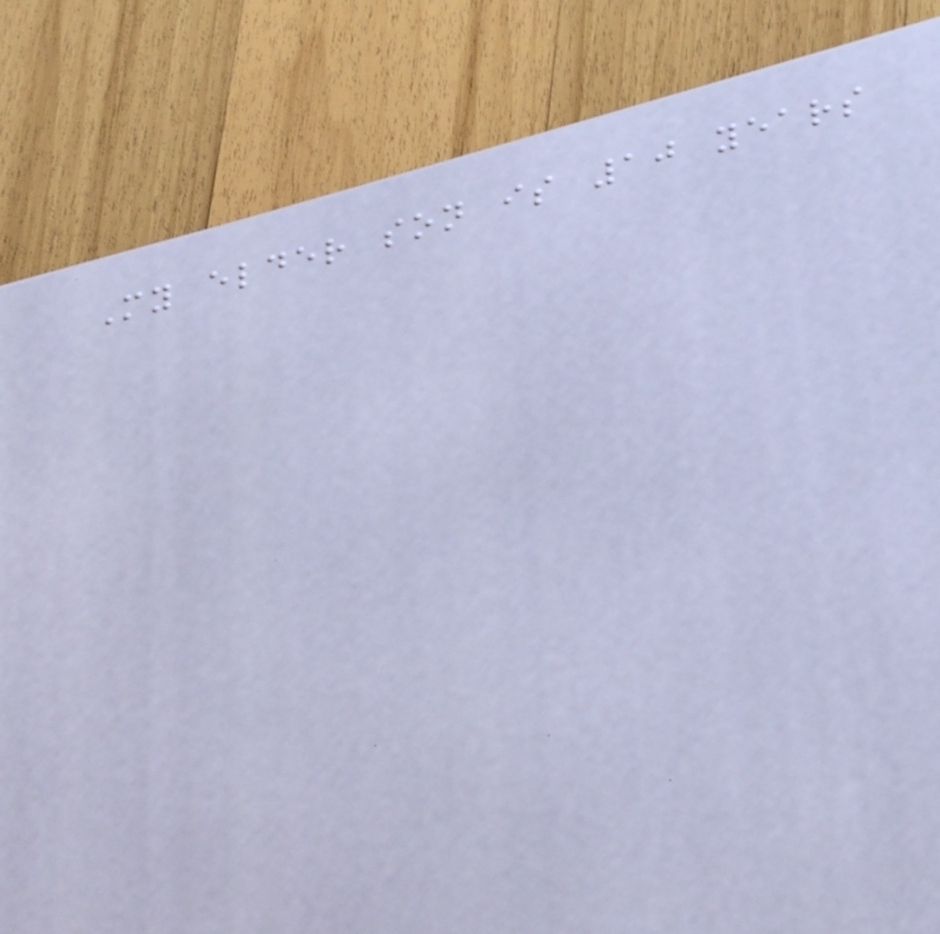My elder son is 10 years
